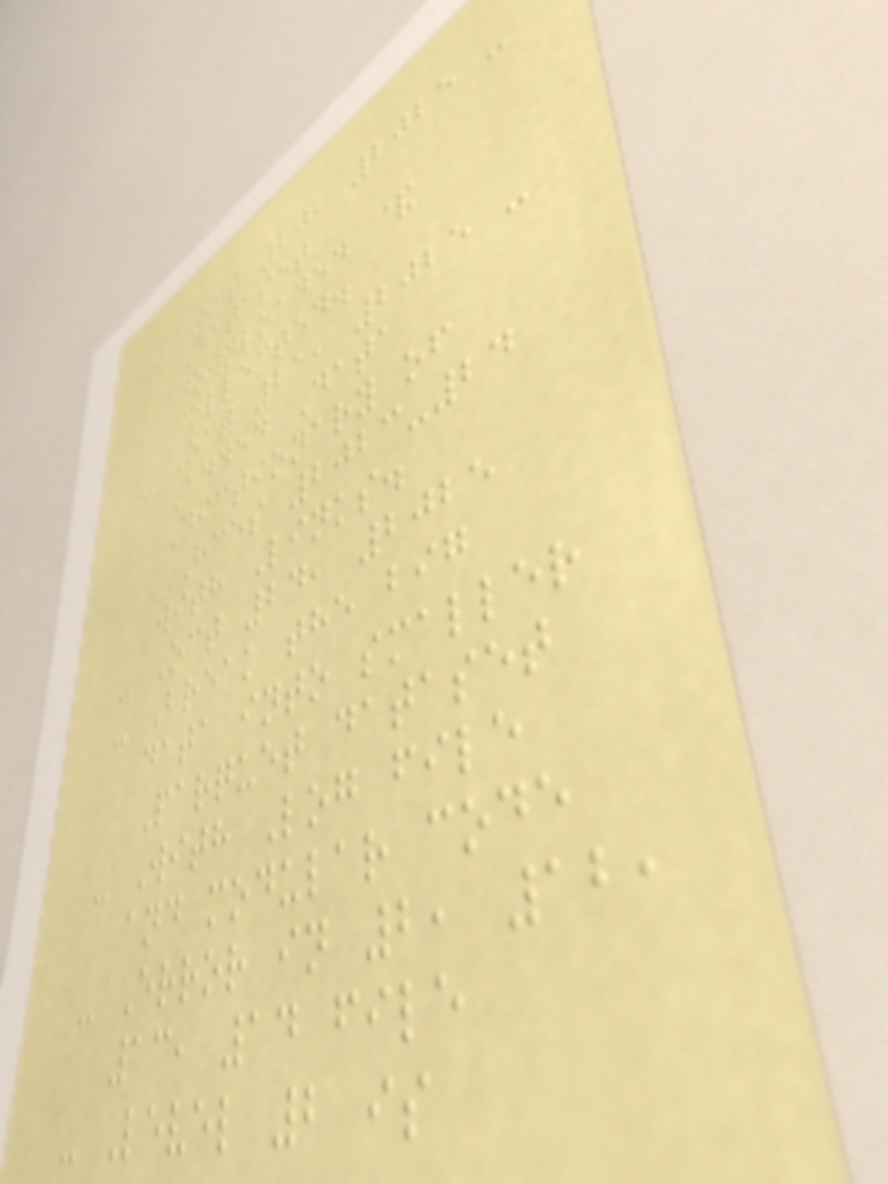- Oct 20, 2025 -
Dataset
downloaded &
collected.
- Oct 21, 2025 -
Added Data
Dictionary of
HCES 2023-24
with Links.
- Oct 24, 2025
- Break the big
data into smaller
Parquet dataset
- With Log file
and modular code
- Error in 2, 12,
13, 14 file
- Level 2 is
